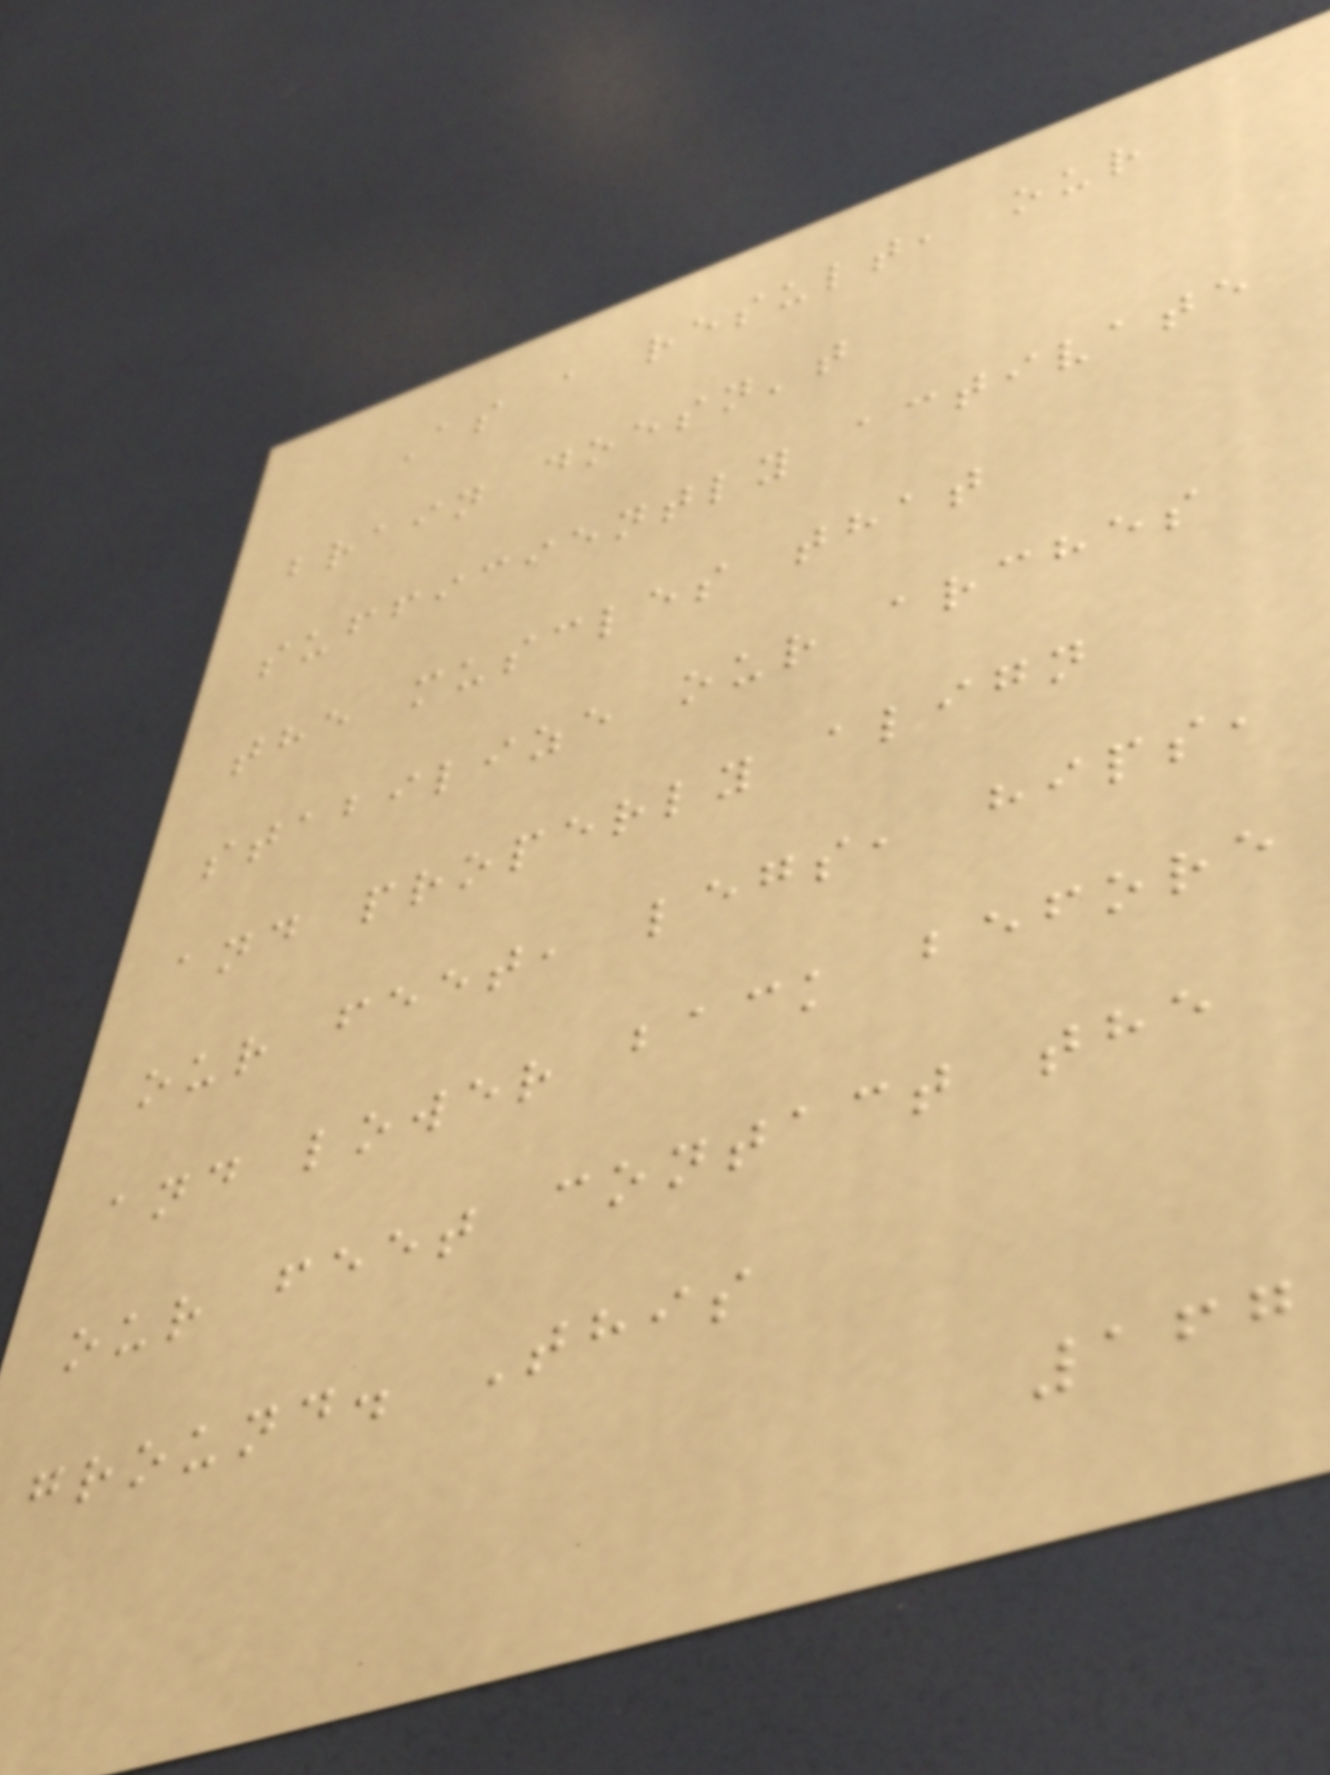As a result, our
brain doesn't
sufficiently activate
the muscles that
stabilize our arches
and properly align
our feet, legs, hips,
and lower back before
our feet contact the
ground. This
167
